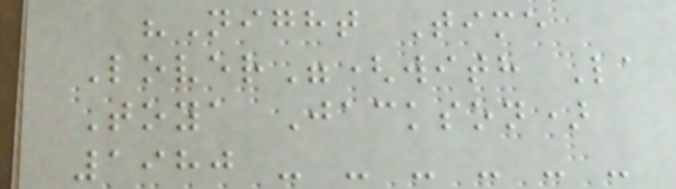"Night Time
Lover"(with La
Toya Jackson)
1980 - - - - - -
